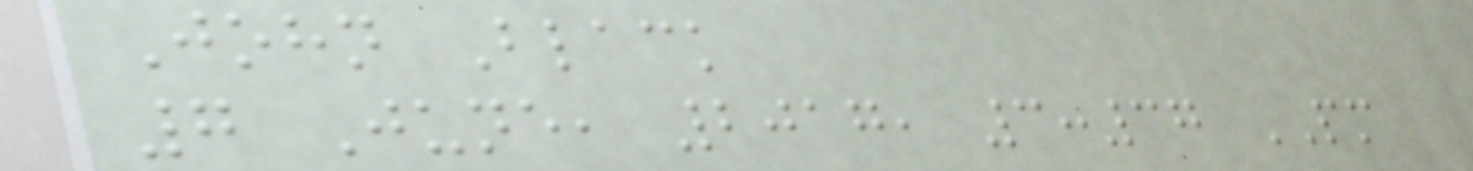John Black
7 June, 2017, 3:37 PM
